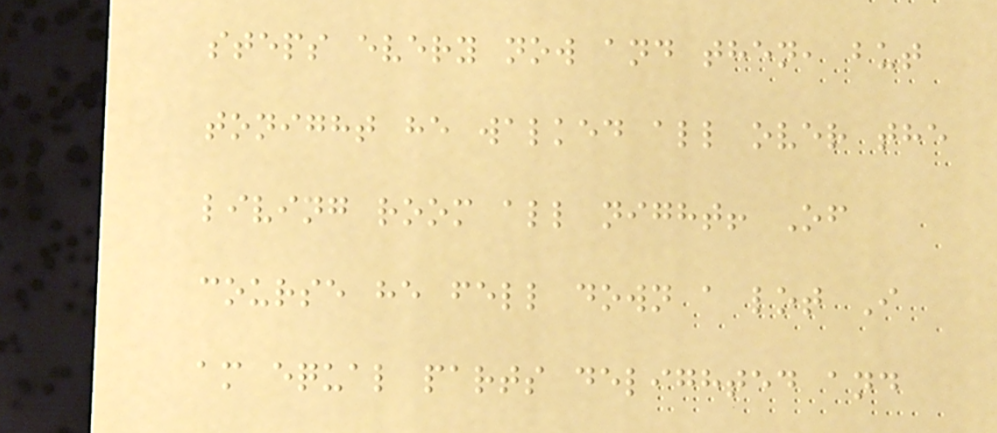steps every now and then, but
tonight he walked all over the
living room all night! Of
course he fell down a lot I
am equal parts delighted and
